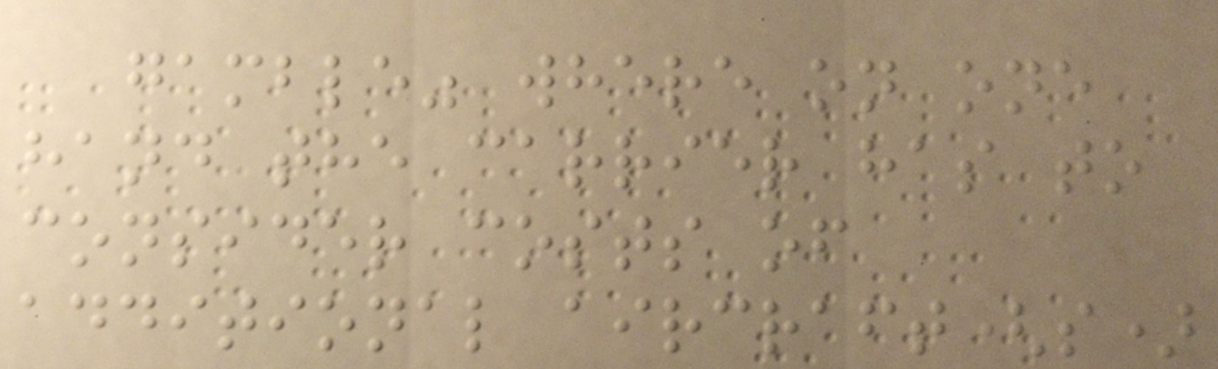gamble" where on one
hand the carrier has to
consider costs of
additional aircraft(s)
